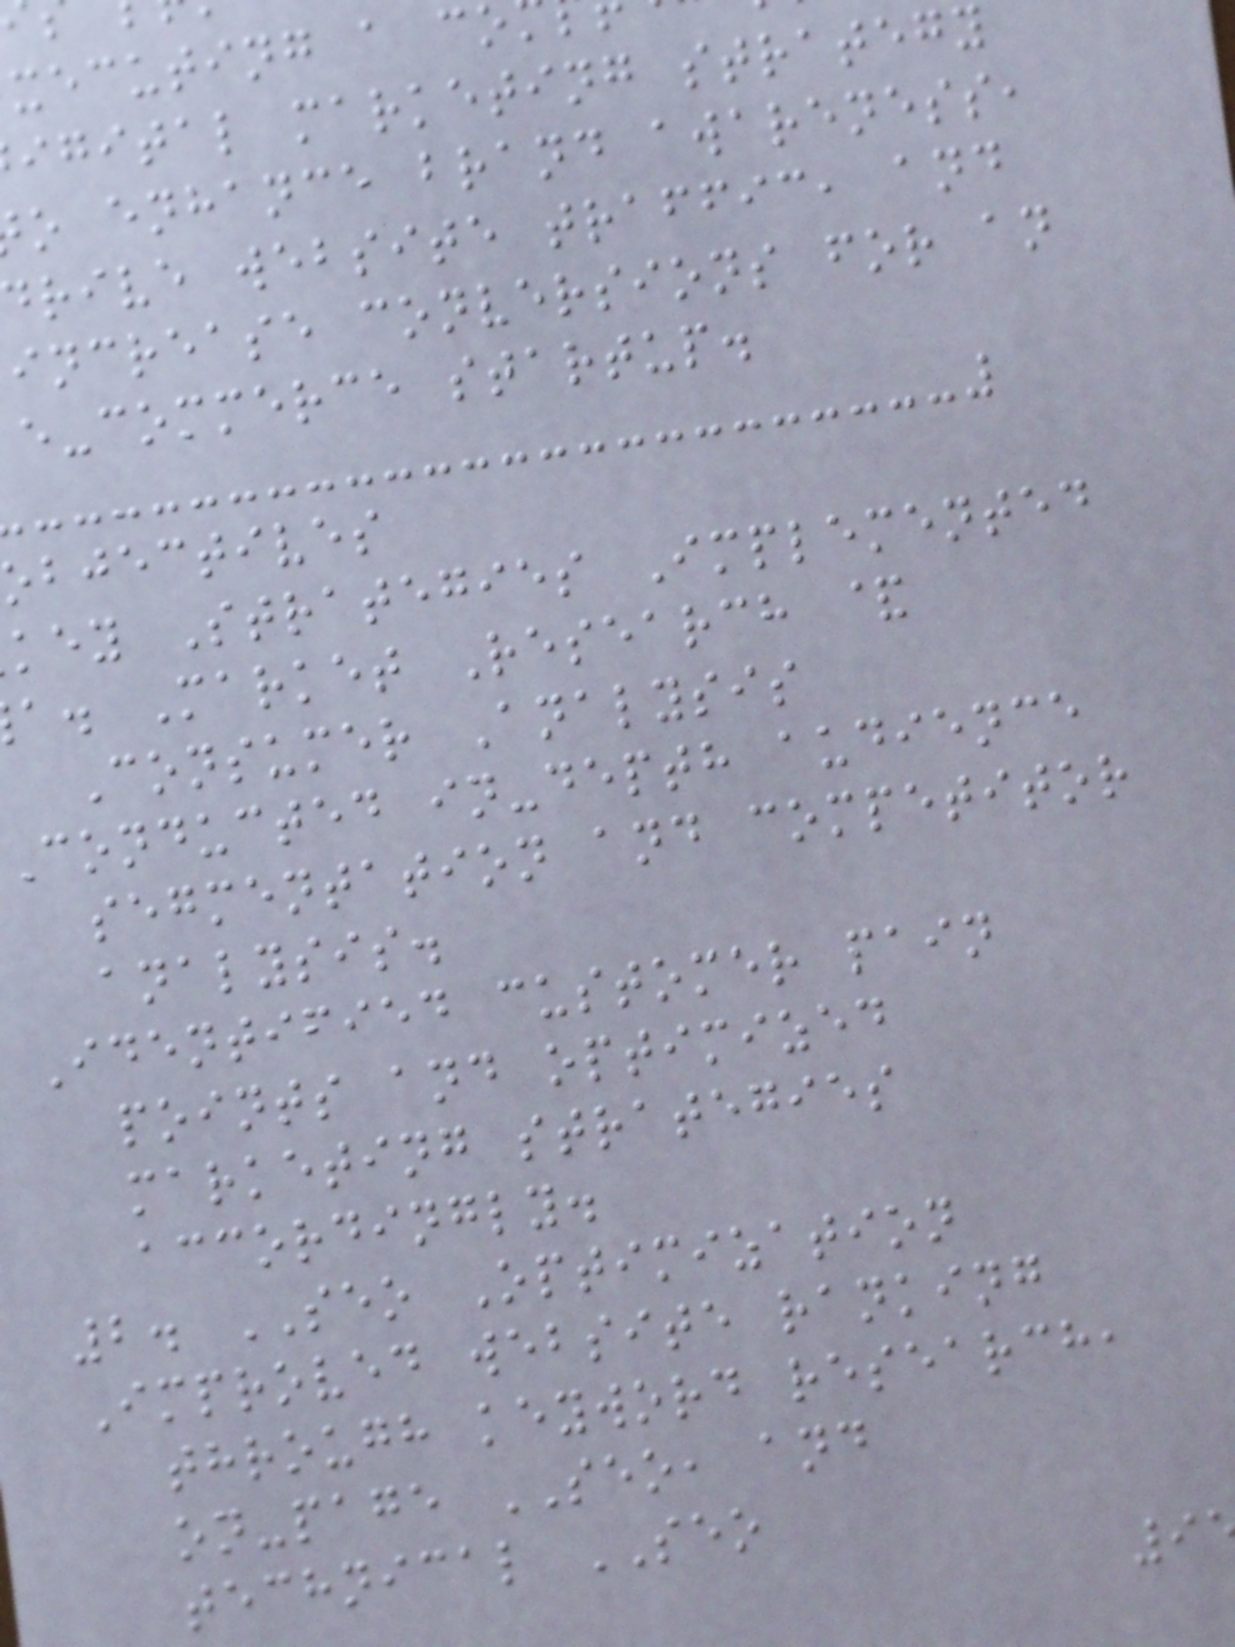xecuting a co
igital marketing strategy
o enhance brand awareness,
drive website traffic, and
increase conversions for an
e-commerce startup.
objectives
key Strategies Implemented
a. Market Research &
Consumer Analysis
Conducted in-depth audience
segmentation and competitor
analysis.
Identified customer pain
points and optimized
marketing strategies
accordingly.
2. SEO Optimization
Improved website ranking
through keyword research,
on-page SEO, and
technical SEO
